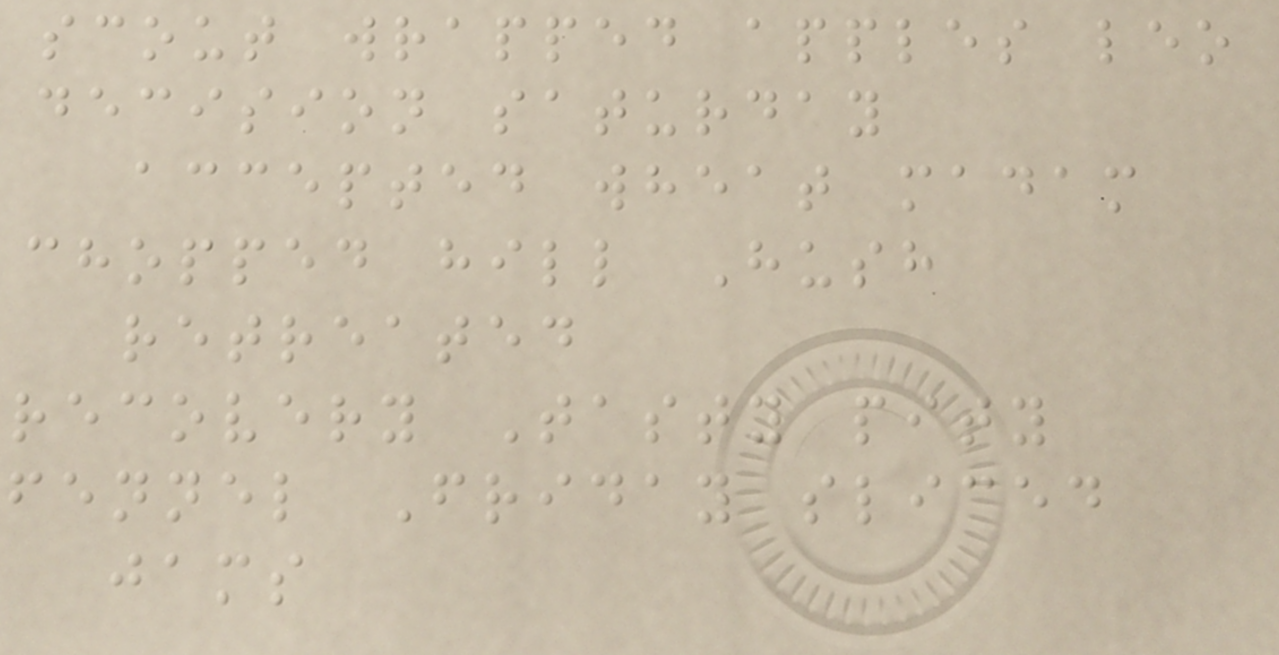scout wrapped apples leo
decision saturday
accepted wheat madam
chopped hill Hush
retreated
recovery Tasty pity
fennel Friday sliced
jams
